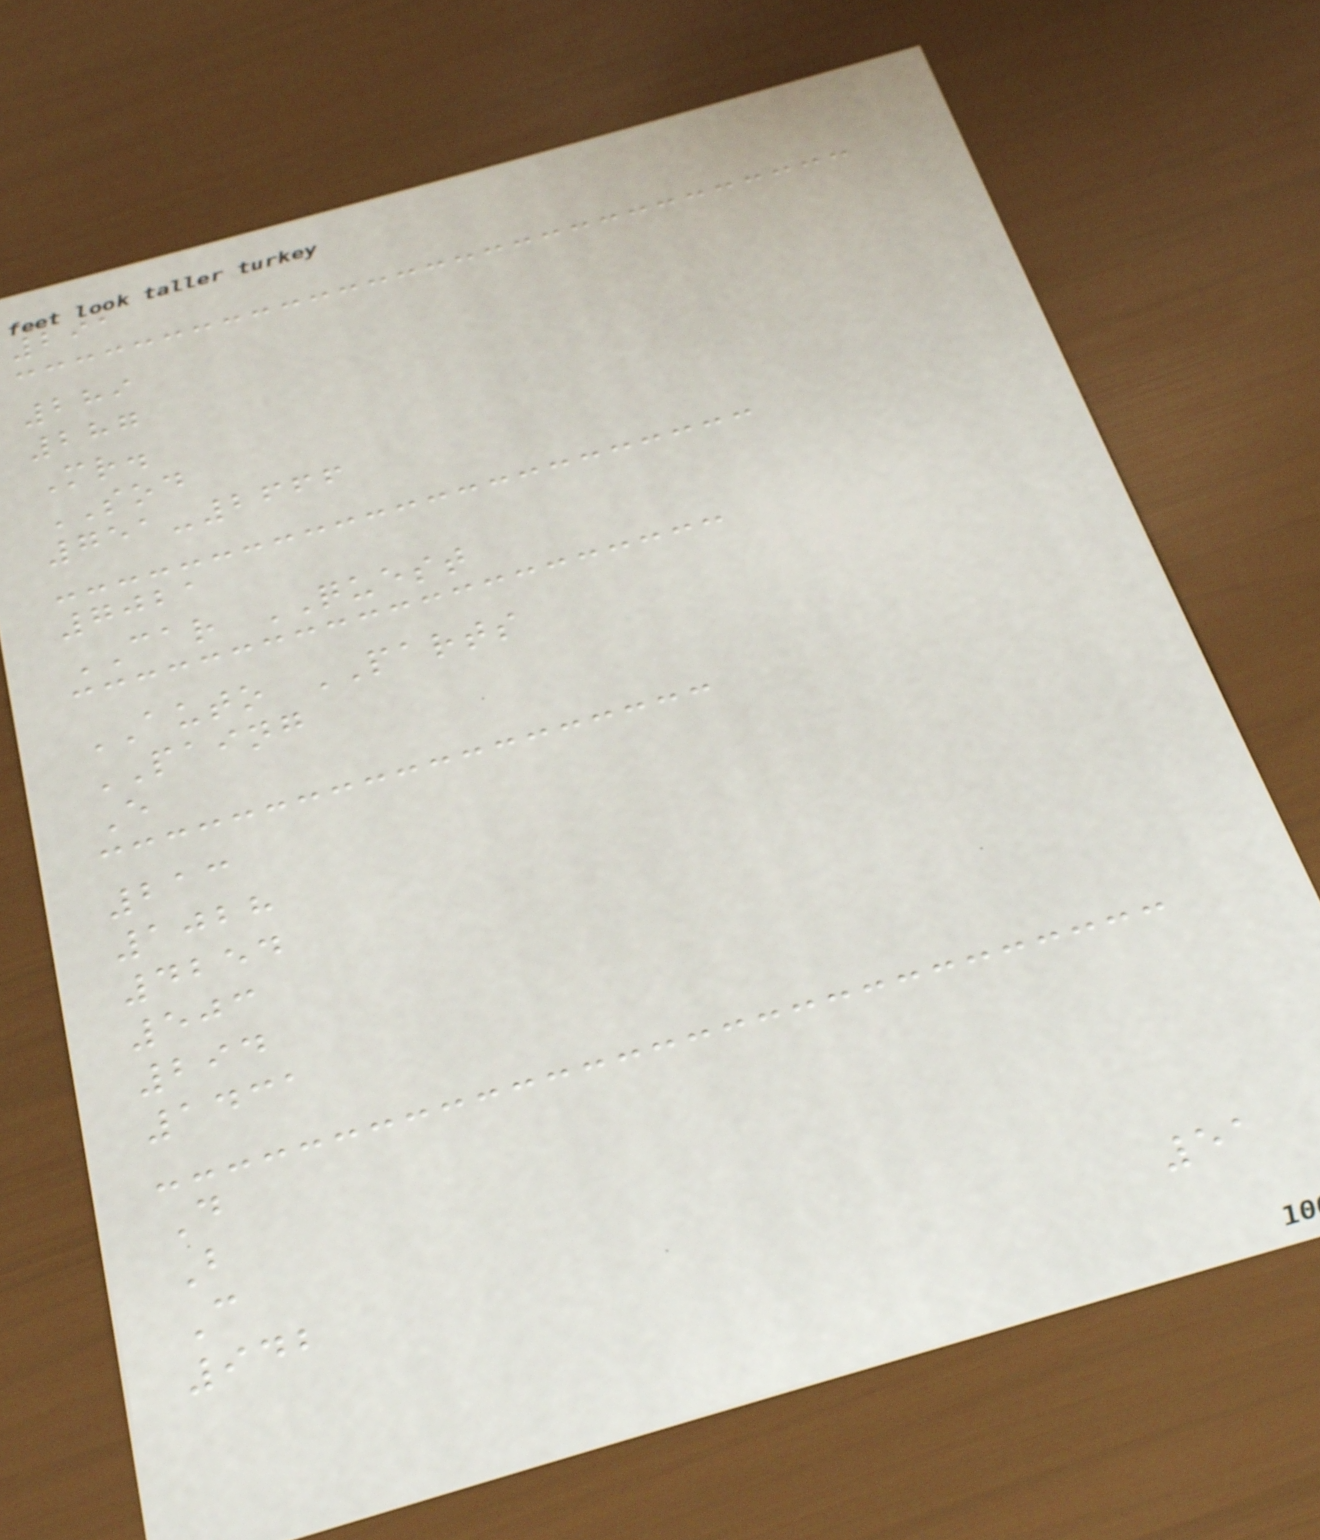291
289
287
Mr.
SOD
751-2666
7021
CAR QUEST
AUTO PARTS
PAING
E
213
1028
4254
503
294
1431
D
B
C
942
51
